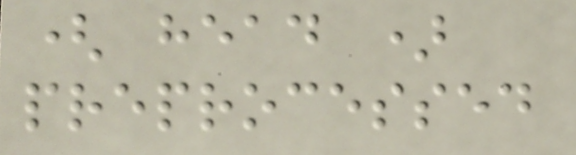( head )
preprocessed
